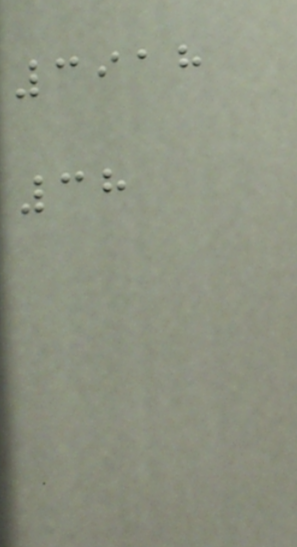3918
38
